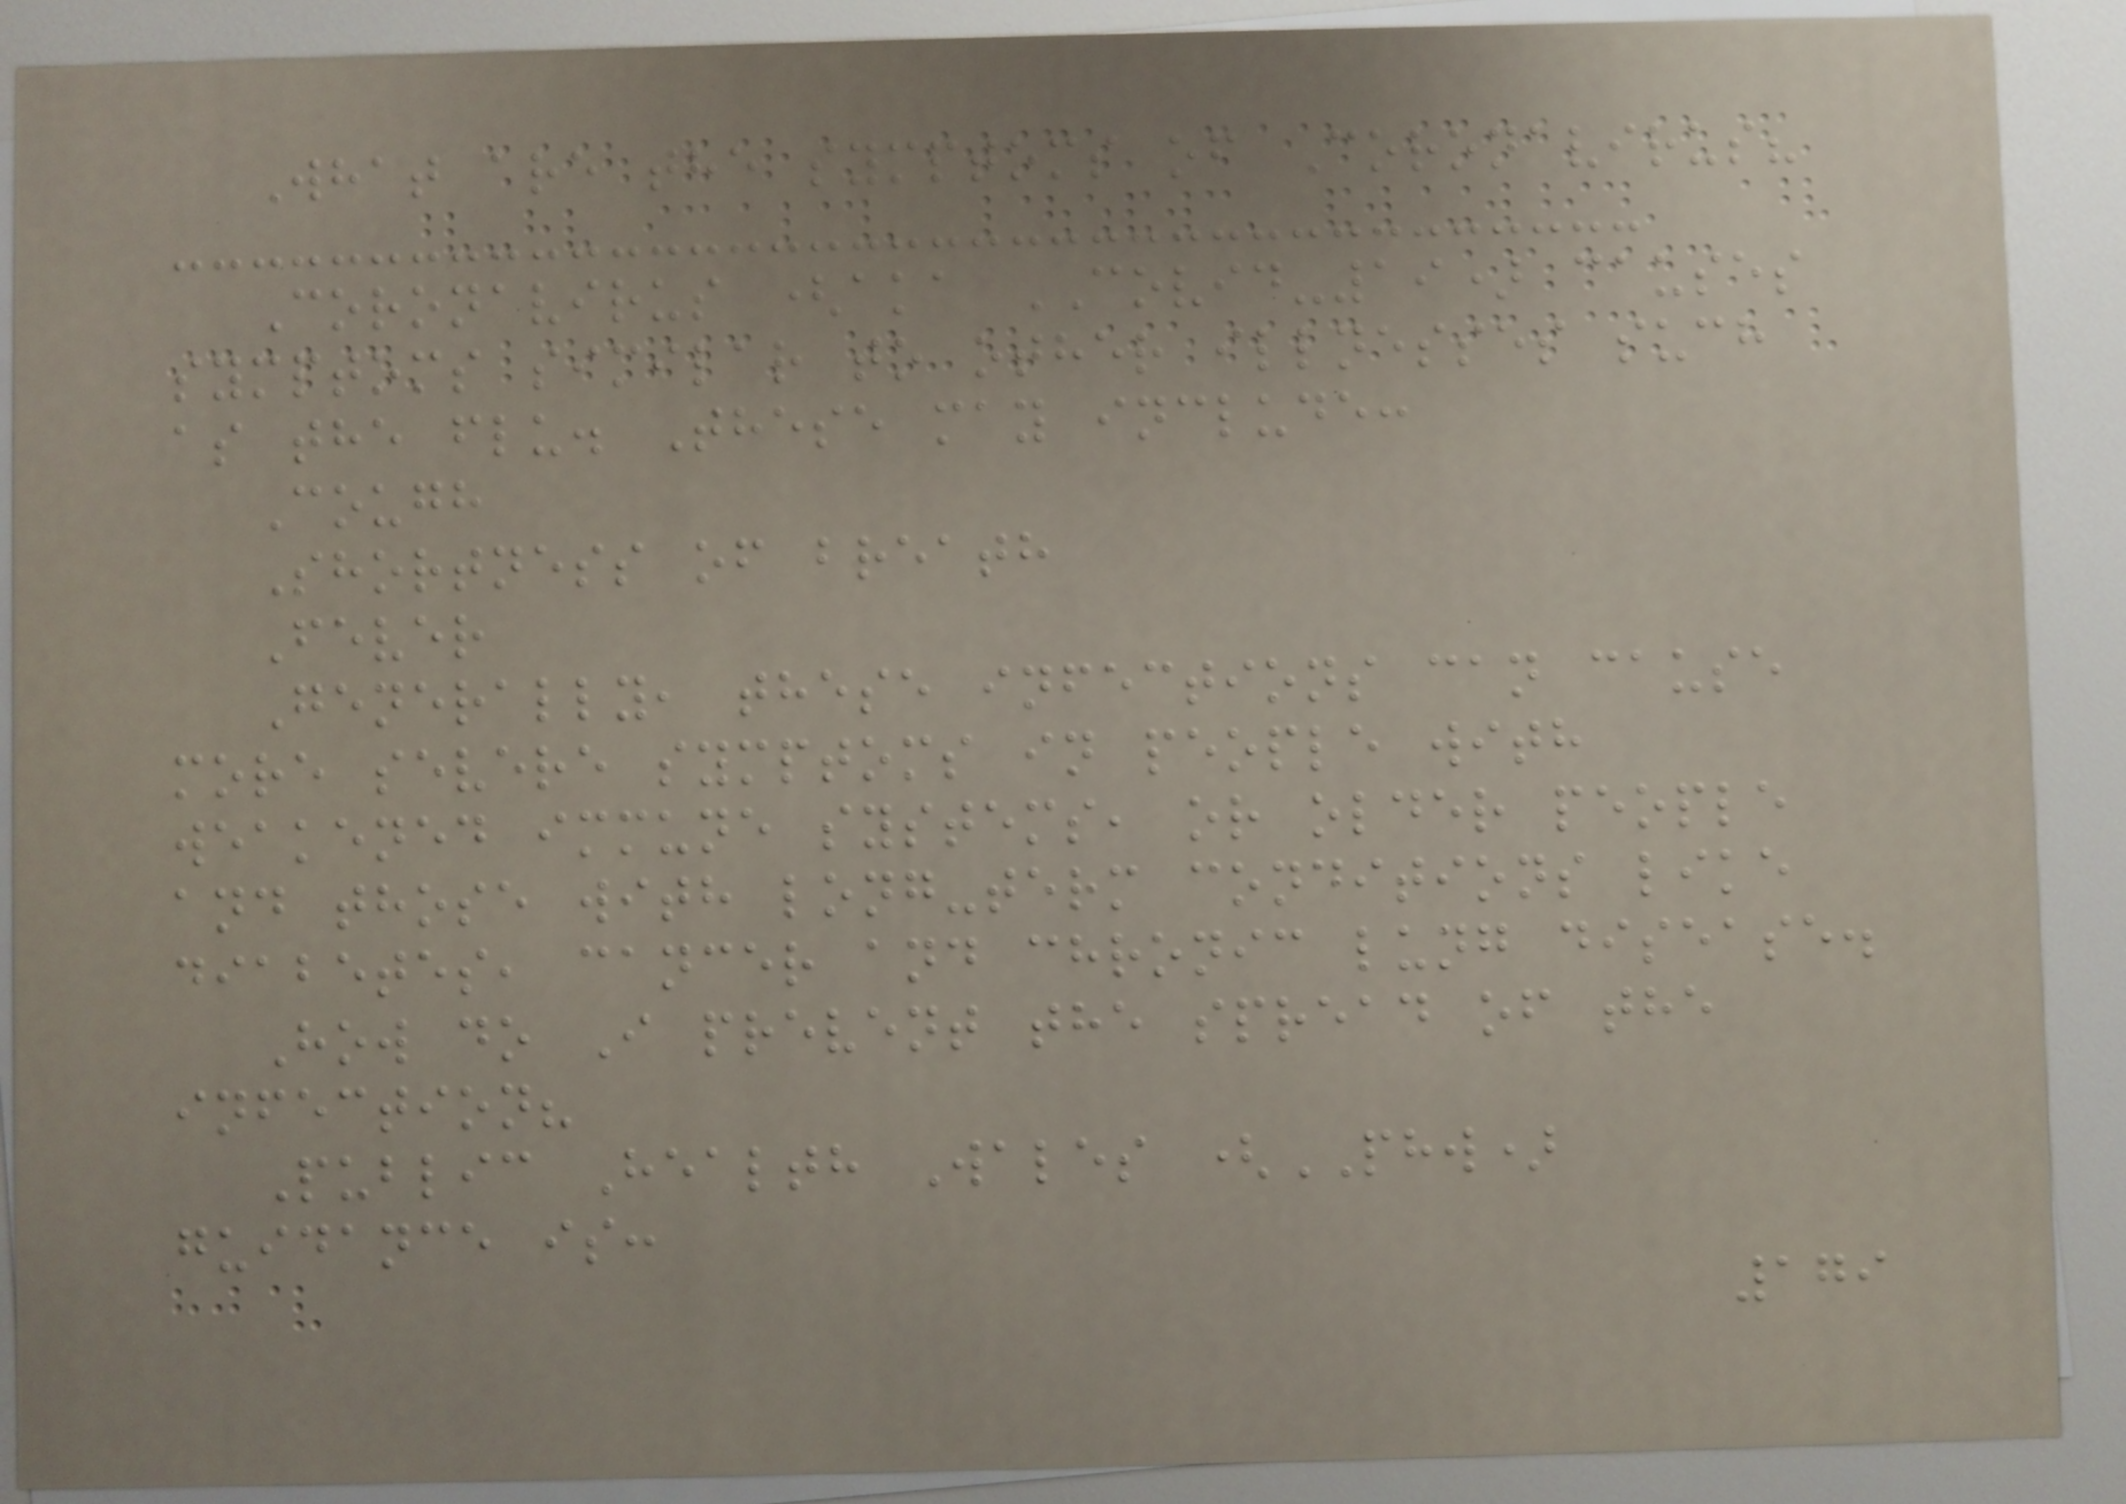What are the symptoms of Coronavirus?
Coronavirus (aka COVID-19) causes
symptoms similar to other illnesses such
as the flu. These may include:
Cough
Shortness of breath
Fever
Generally, these infections can cause
more severe symptoms in people with
weakened immune systems, or older people
and those with long-term conditions like
diabetes, cancer and chronic lung disease.
How do I prevent the spread of the
infection?
Public Health Wales (PHW)
guidance is:
179
